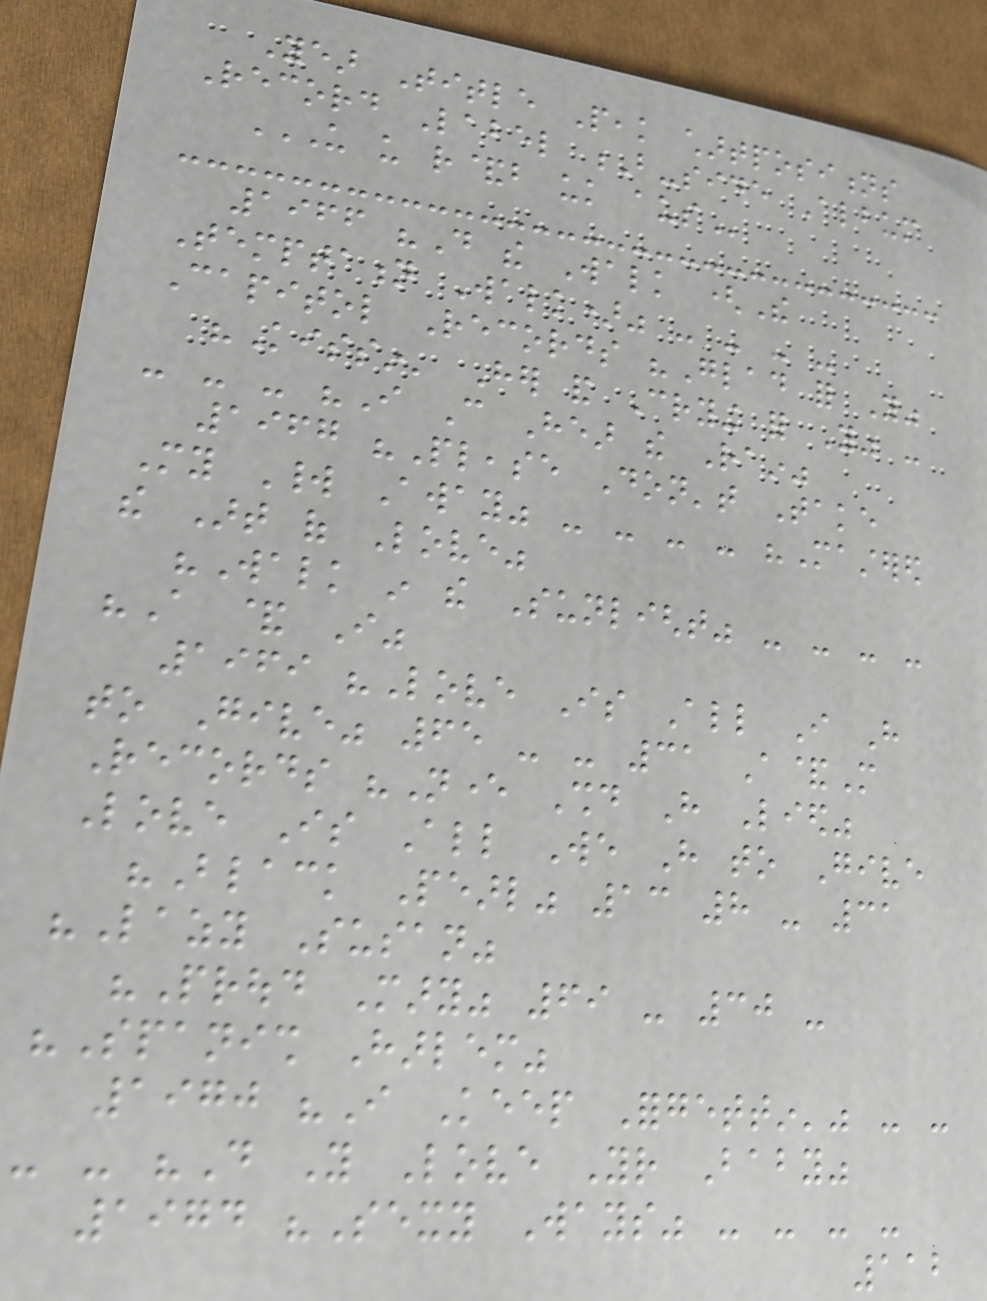Year Title Peak chartpositions
Record Label B-side Album
US US R&B UK AUS
1966 "Do the Walk (The
Temptation Walk)" - - - -
Capitol Records "Glad for You"
"Kissin' Her and Crying for You" -
- - - "I Can Hear the Rain"
1967 "Please Don't Take
My World Away" - - - - "Mastered
the Art of Love"
"Walk in the Sunlight" - - - -
"A & I"
1969 "Love Is All I Have
to Give" 65 - - 31 A&M
Records "Never Should Have Lied"
Love Is All We Have to Give
"Black Pearl" 13 8 - 31
"Lazy Susan"
"Proud Mary" 69 - 30 -
"Spanish Harlem"
1970 "I Keep Forgettin'" - -
- - "Do You Love Your Baby"
1974 "Sexy Ways" - - - -
112
